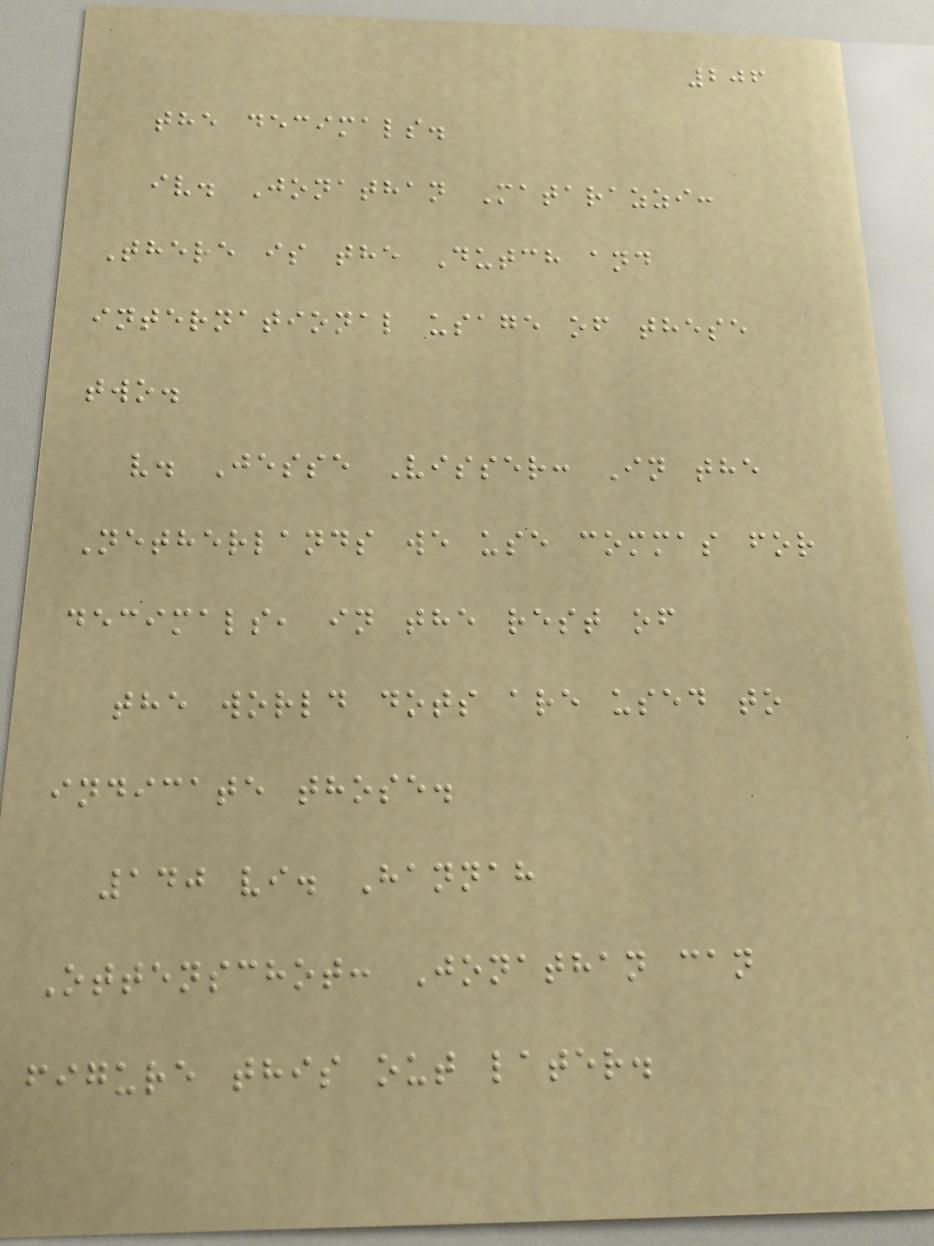206
the decimals.
iv. Jonathan Matarazzi:
There is the Dutch and
international usage of these
two.
v. Jesse Visser: In the
Netherlands we use commas for
decimals, in the rest of
the world dots are used to
indicate those.
140 vi. Hannah
Ottenschot: Jonathan can
figure this out later.
